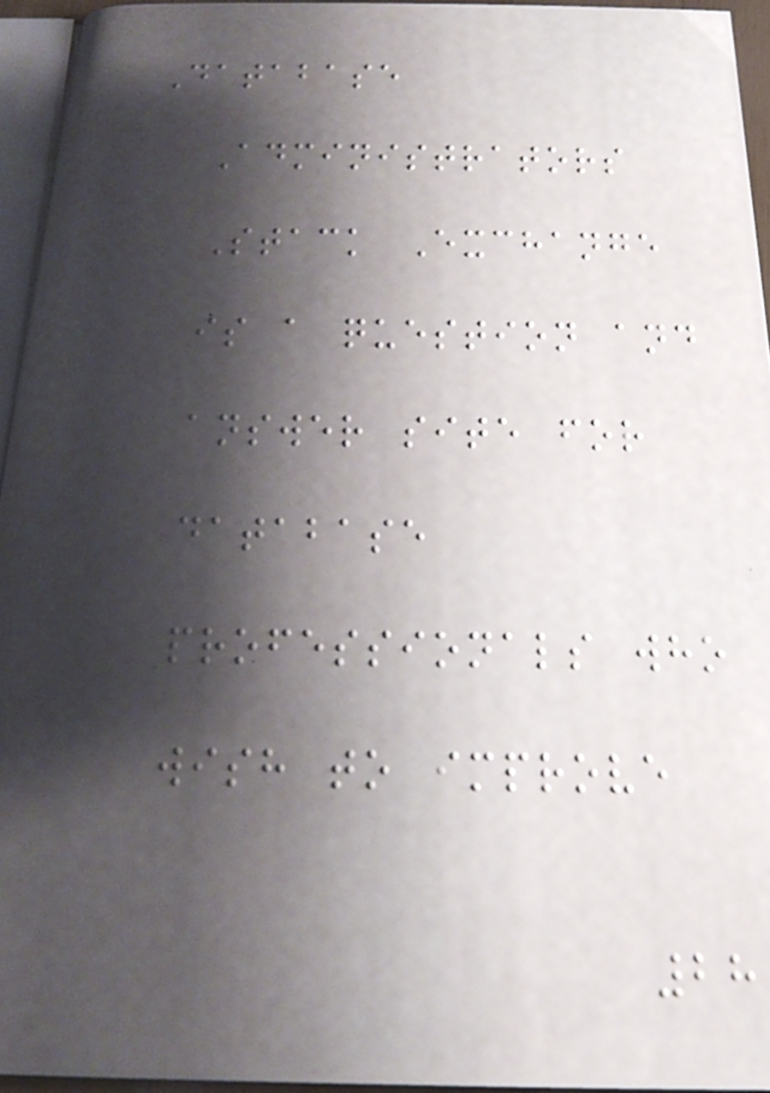Database
Administrators
Stack Exchange
is a question and
answer site for
database
professionals who
wish to improve
28
